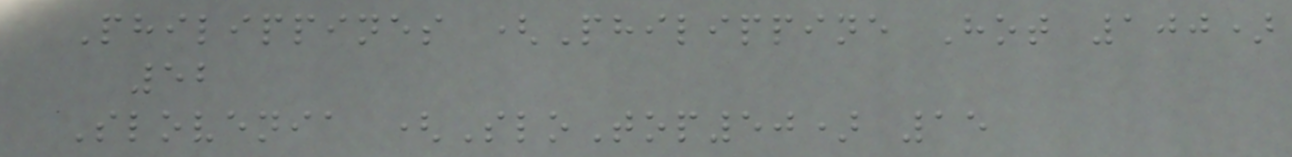Philippines (Philippine Hot 100)
52
Slovenia (SloTop50) 15
